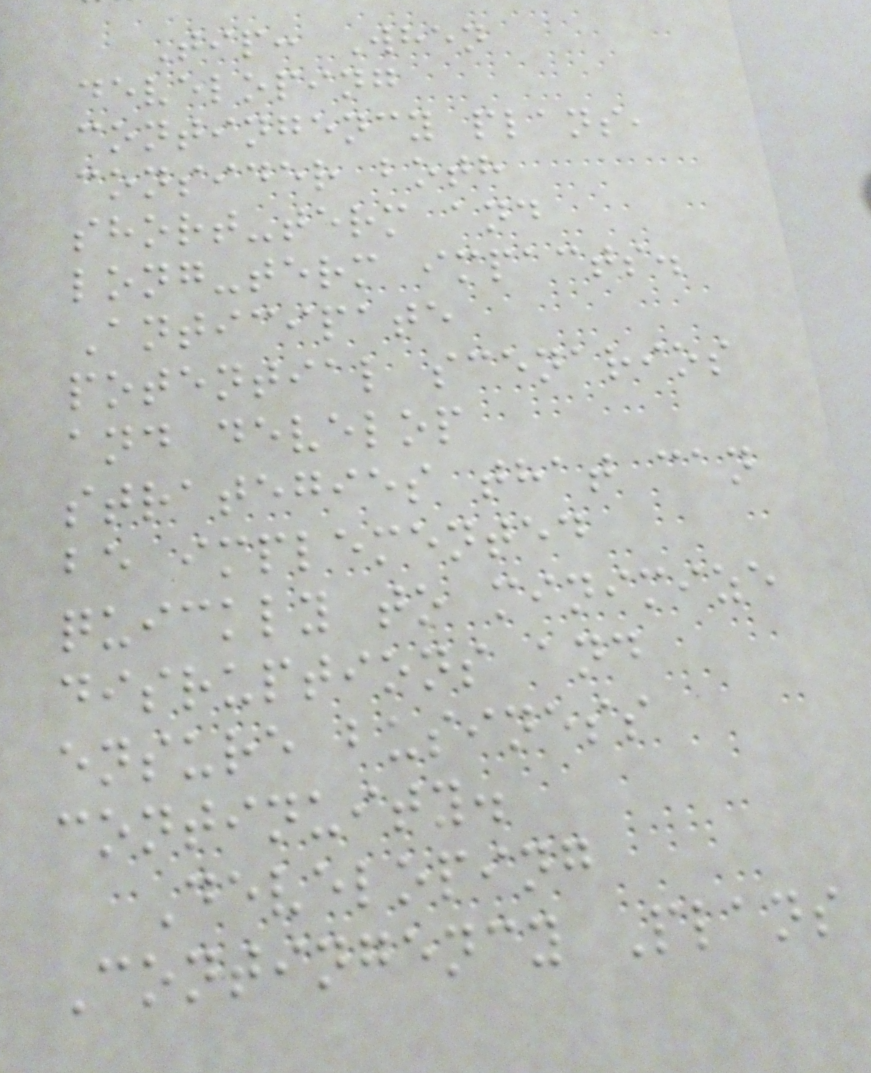Tip: When
developing
contingency plans,
consider both
short-term and
long-term impacts.
Anticipate
potential scenarios
and develop
strategies that can
be implemented
quickly to minimize
disruptions and
ensure business
continuity.
Developing
Contingency Plans
